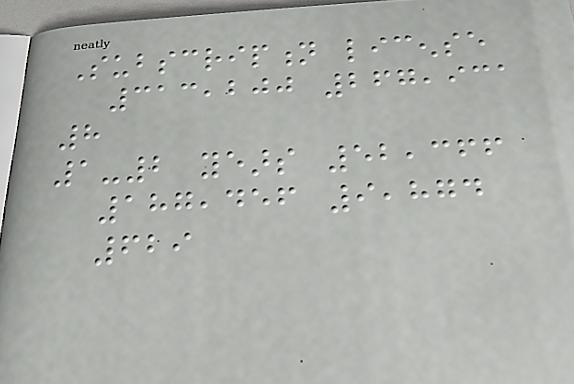Subscription license
313,200 267,931
8
1-2 years 52,366
187,456 9,874
629
